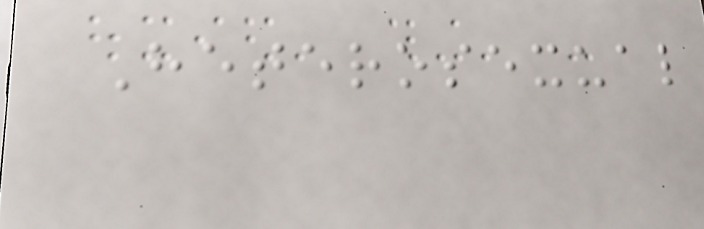Heterosexual
